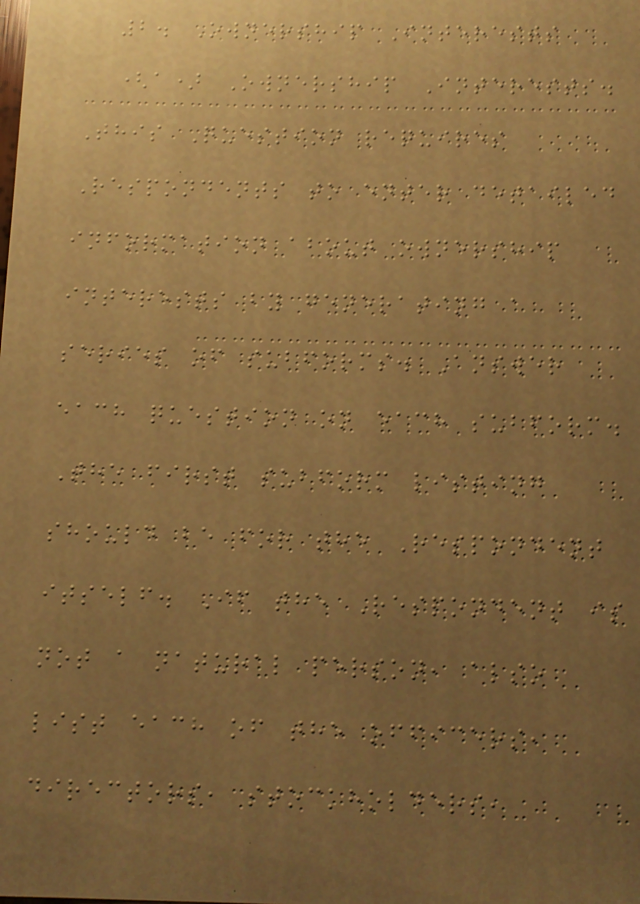2. Ownership Interests
(a) Ownership Interests.
This Question requires
Respondents to enter detailed
information about ownership
interests by generating a
series of subforms. Answer
each question on each subform.
The first subform listing
should be for the Respondent
itself. If the Respondent is
not a natural person, also
list each of the officers,
directors, stockholders,
